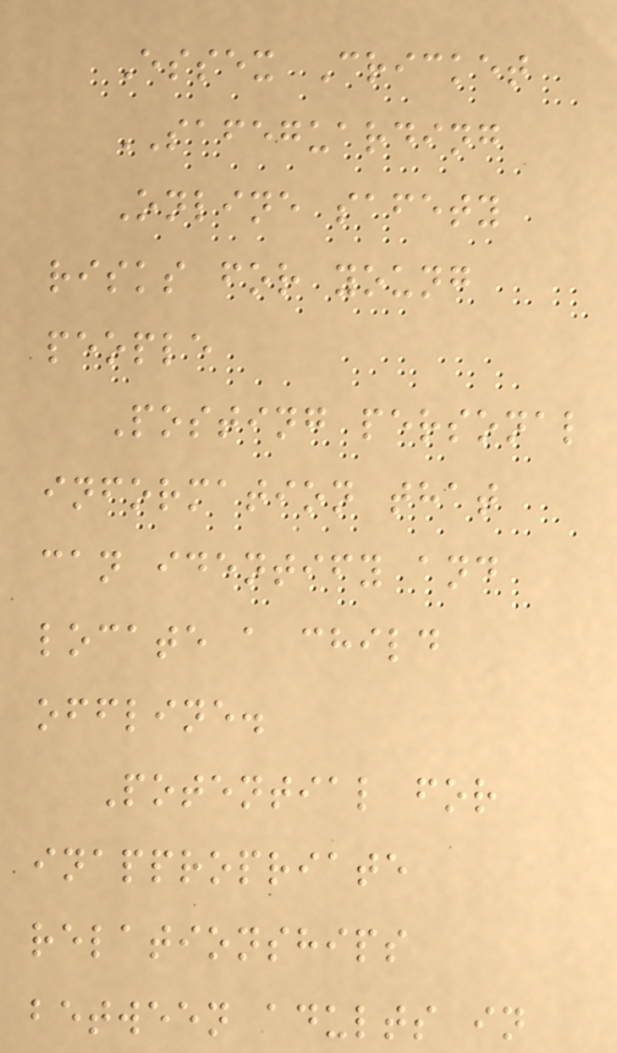Essex Cricket
SAFEGUARDING
Online safety
risks for young
people
Posting personal
information that
can identify and
locate a child
offline.
Potential for
inappropriate
relationships
between adults in
